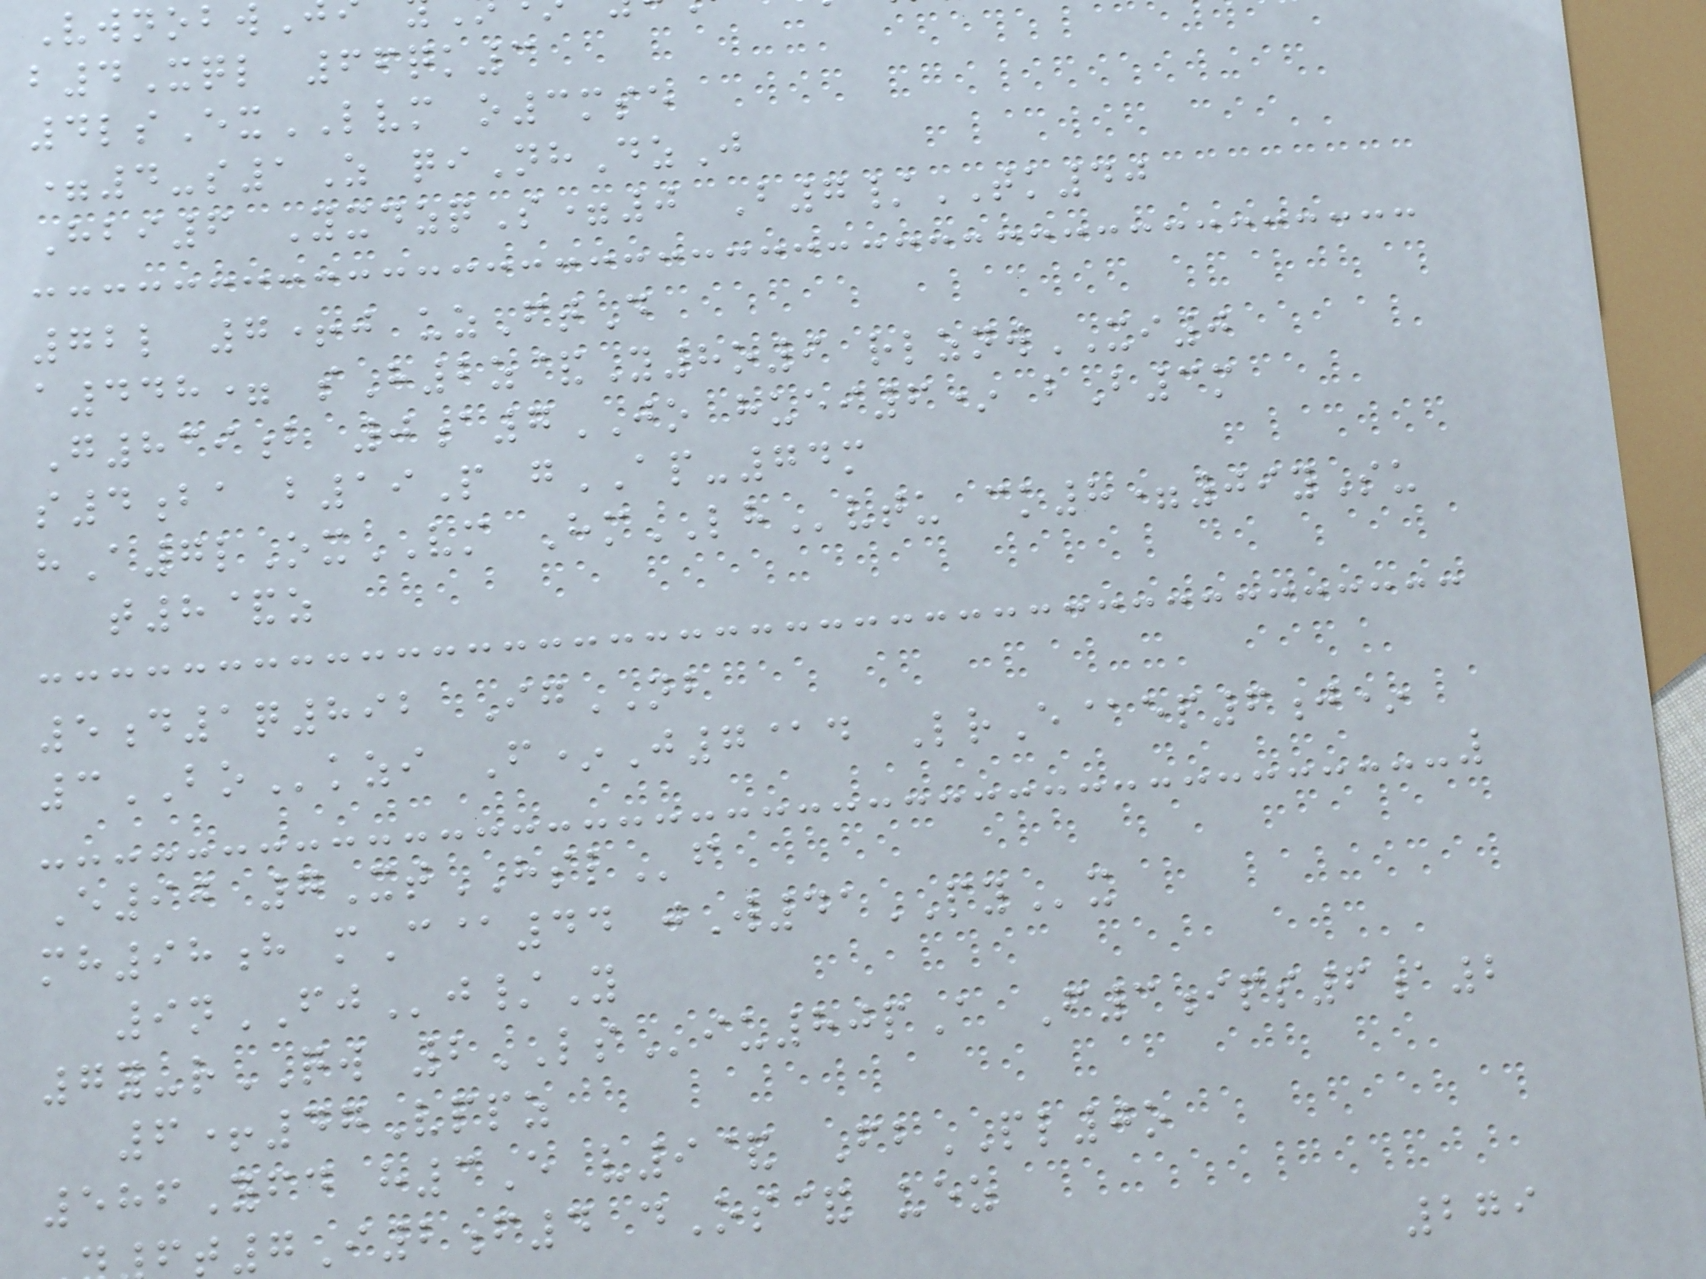b4Xql 66qk3
4lsExLVM o3mse
=4-s1Z qiNhDzJ
Hbi6 YxdzqS=0 B7/TK40
72l 7+j uzFtD
a448= sH2z&Y8o9 rlznwXI0
G839b 0a7JO huei6* bB3m
s4ba b19P gAP-74m
hA7lOxVM HmLHvtu ck8=09ySu
t8&z
5d1q892 IgNB
3BOkzi F*J7@d LrE@ep6j*
E90 7XtHSLf
mh98h mC@44 jW41PYx
9nFJj/Y
7y-rQW 2LSiu80pA F3ips6a2
6+47Vppz
586Yfd h3E v9& FbPL0o
t7I2f4 dOs& uez
279
